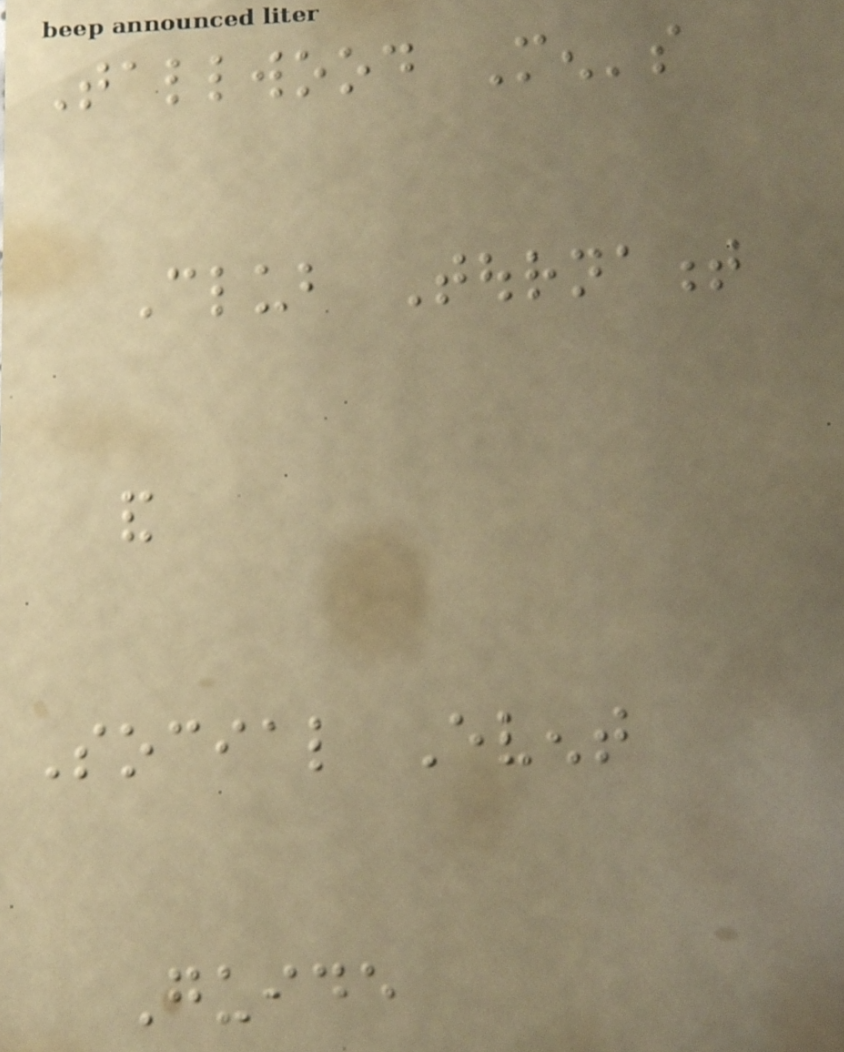Tallwood Men's
Club Tournament
and
Social Event
Guide
